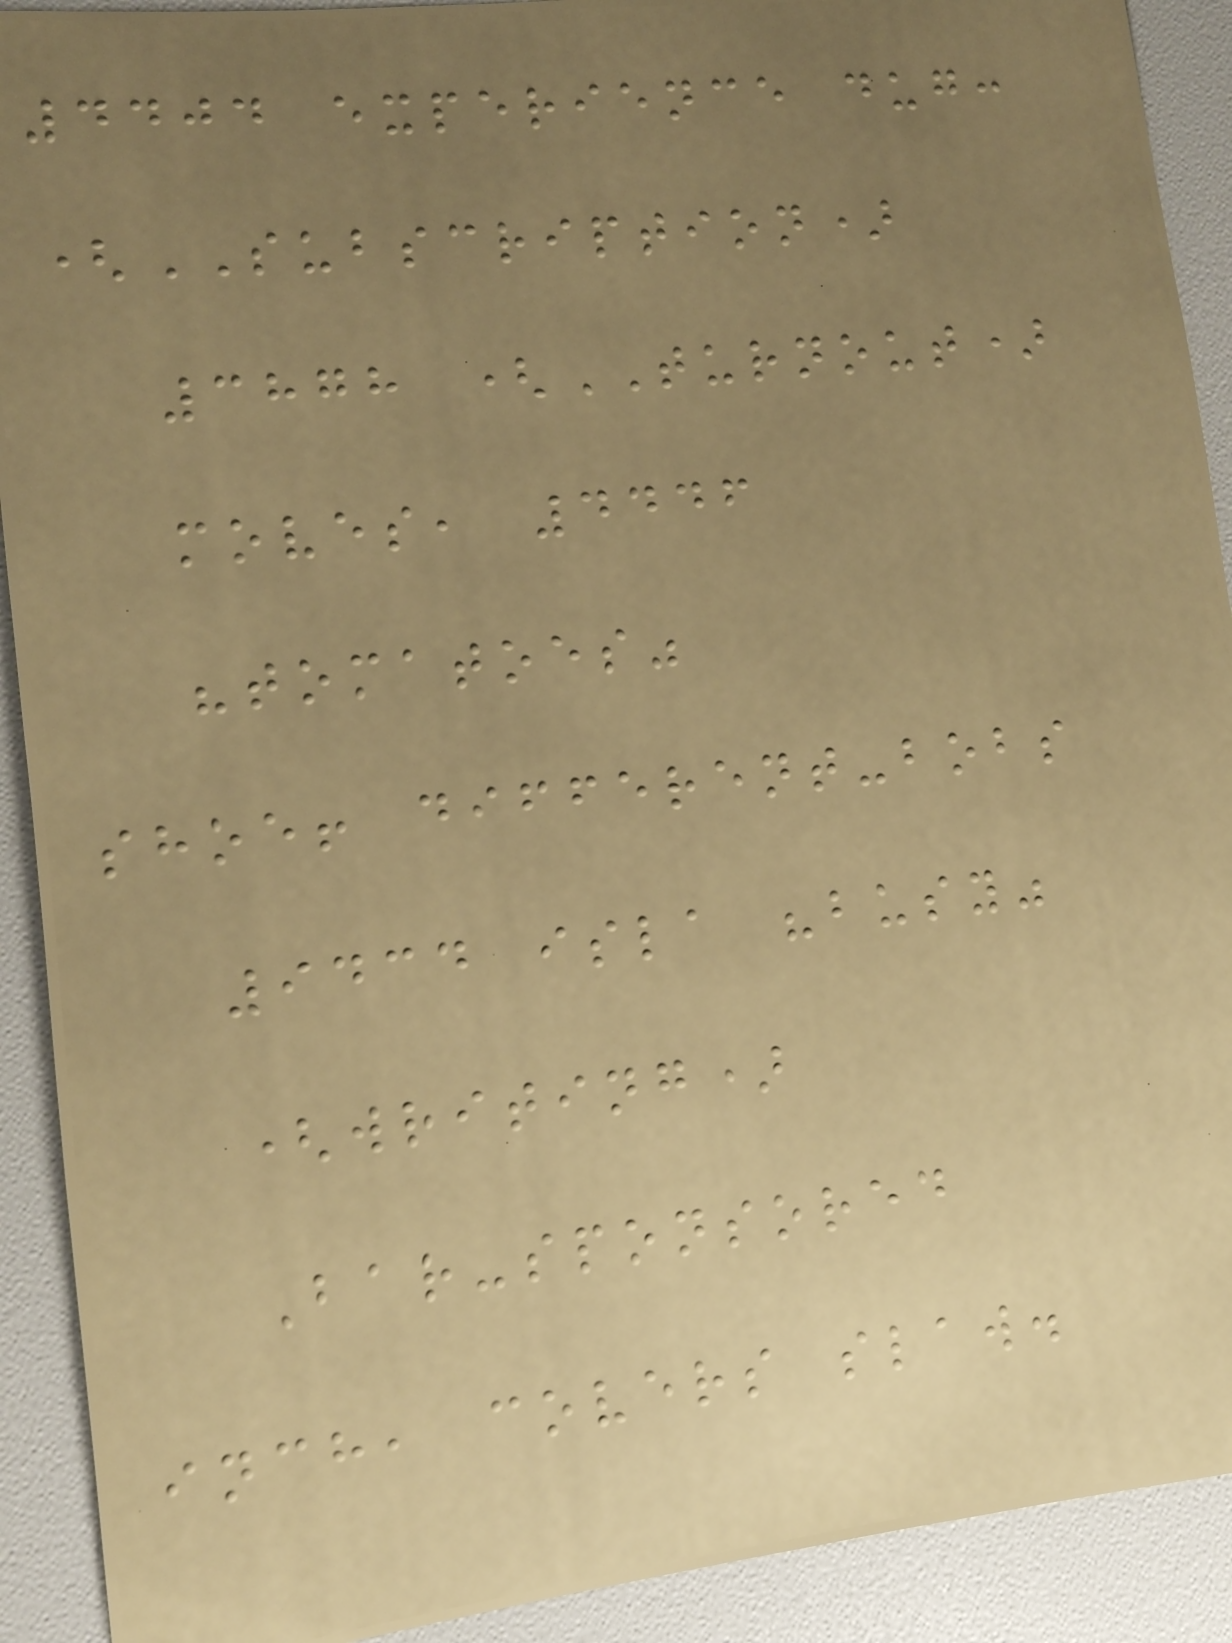4404 experience dug:
(SUBSCRIPTION)
3878 (TURNOUT)
moves, 4446
"tomatoes"
shoe! different-bobs
9434 isla "busy"
(writing)
Bar-sponsored
inch, covers slaw.
